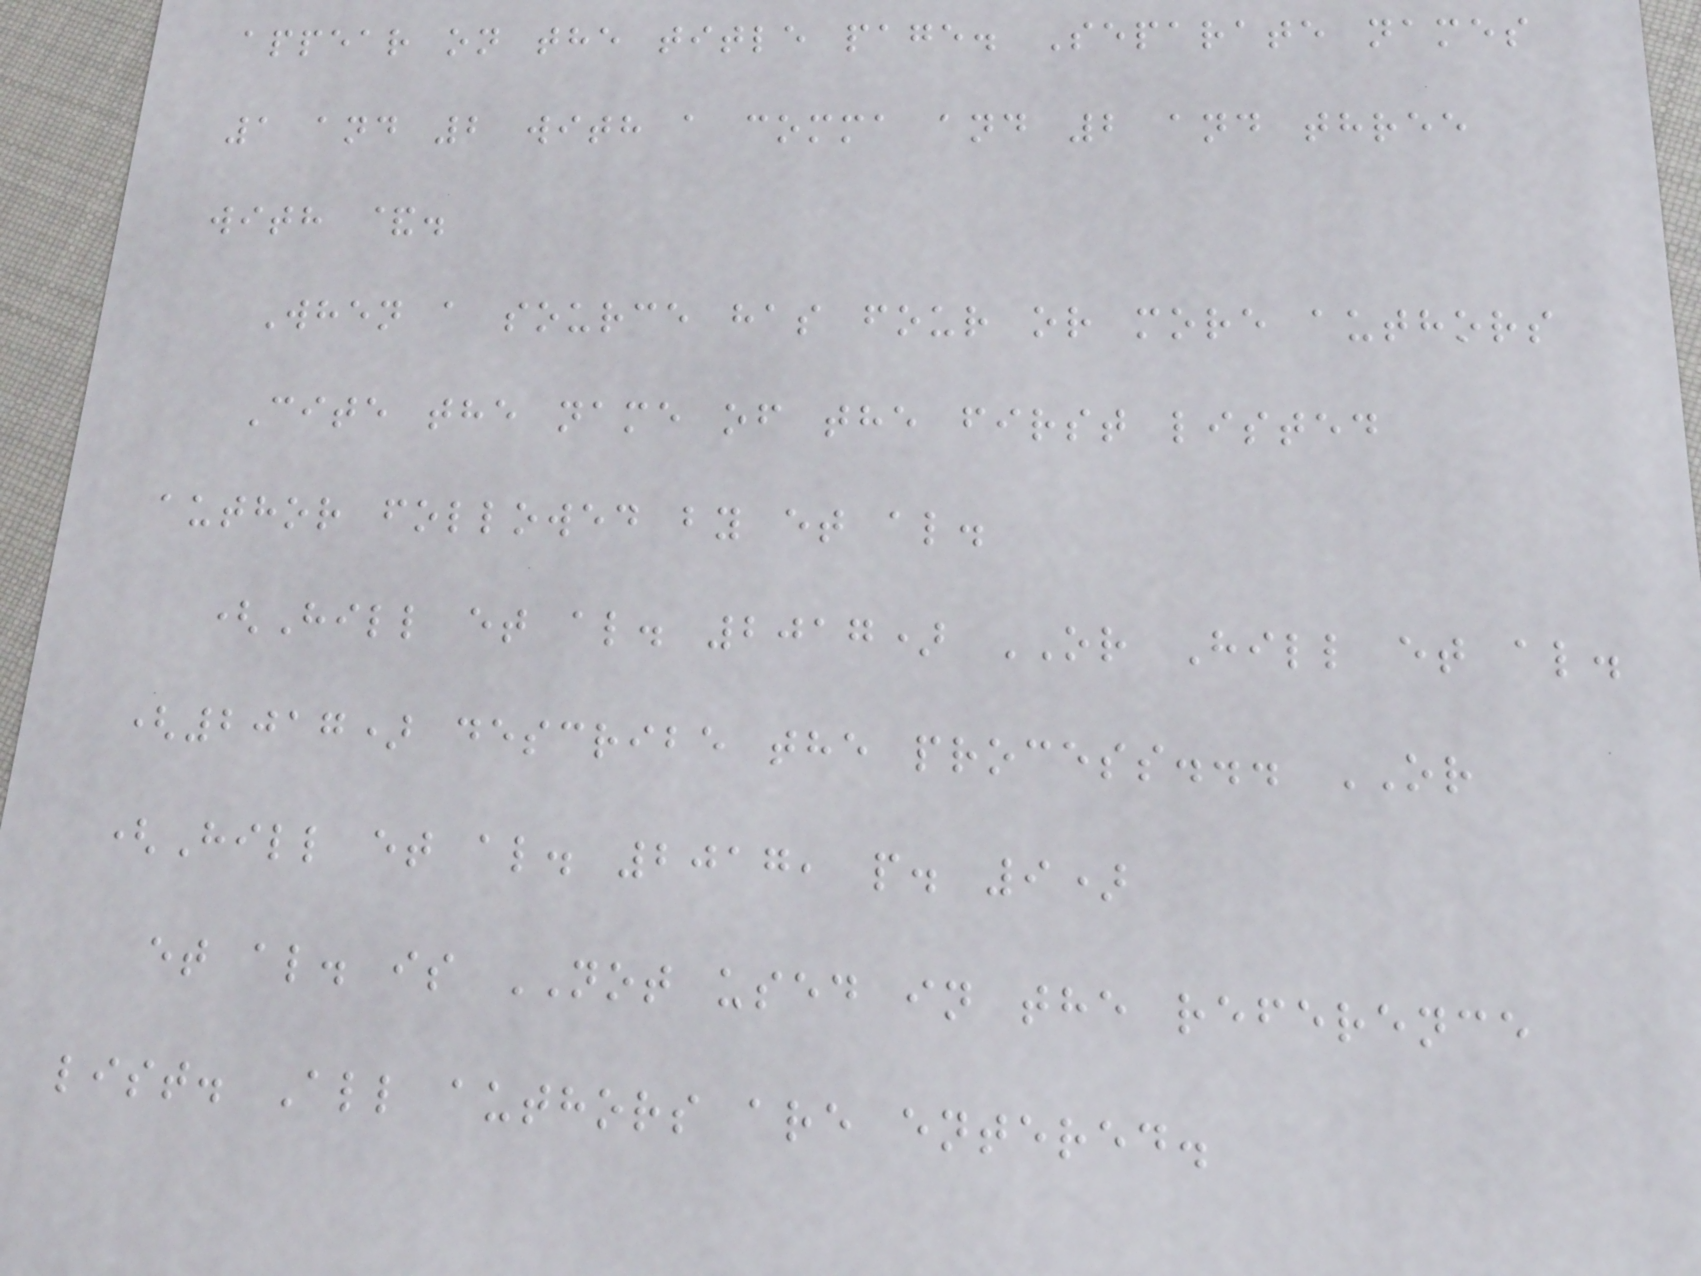appear on the title page. Separate names
1 and 2 with a comma and 2 and three
with &.
When a source has four or more authors
Cite the name of the first listed
author followed by et al.
(Hill et al. 2017) OR Hill et al.
(2017) describe the process... OR
(Hill et al. 2017, p. 9)
et al. is NOT used in the reference
list. All authors are entered.
